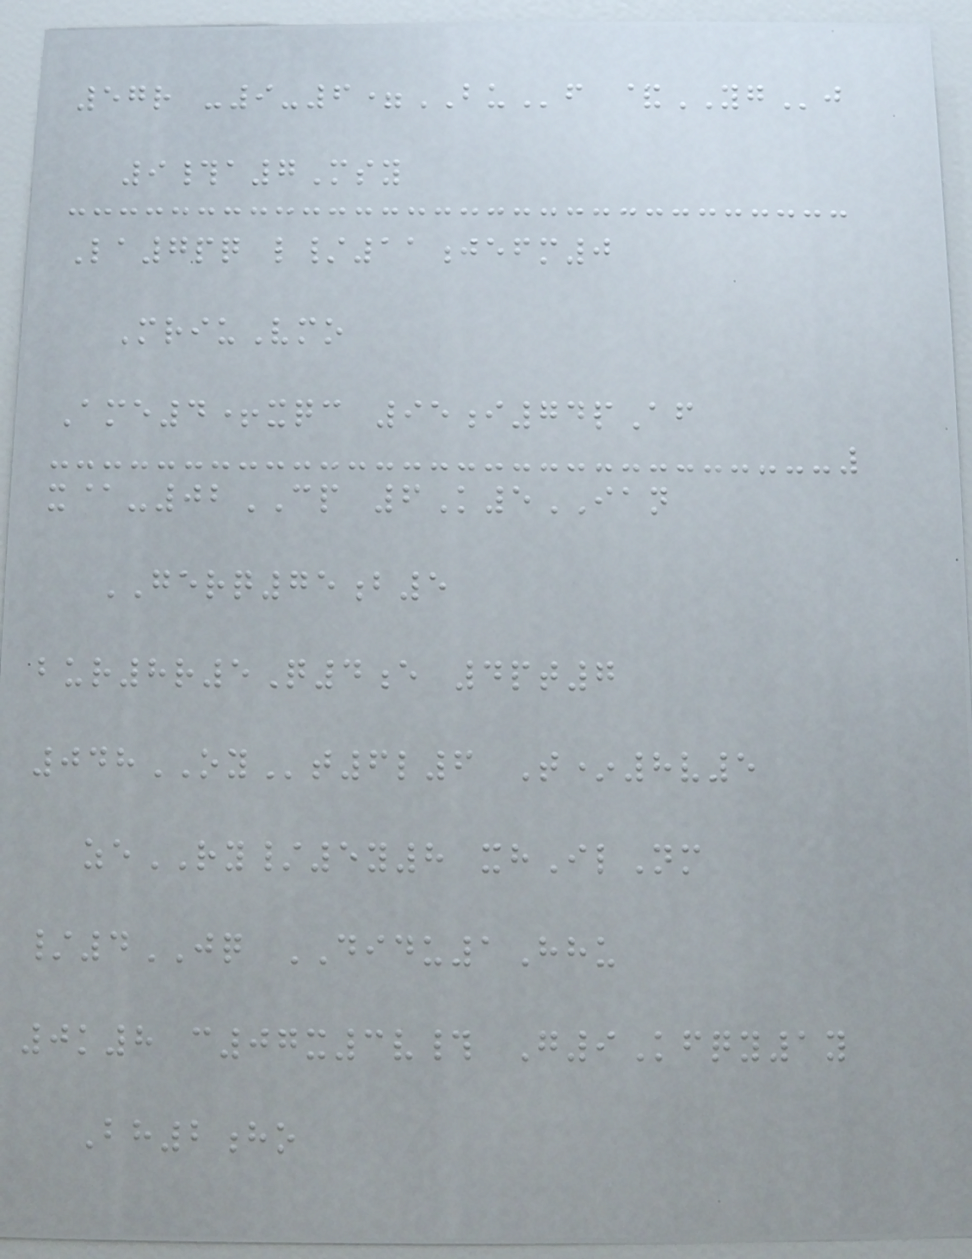57r -9-6=BUf &YGj
9#a7Msy
La7pq l/11jefm0
MriuVmo
Ame4+xqc 95i74pAf
x@-02CP 6K5IAN
GERQ75b5
bur8r5Q4e 4pt7
048OYt6l6 T*8v5
zeRY/5y8 xhIlNm
/4JQ DIDU1Hhu
0k8 c07x3v# G9Kfqy1y
Bh2ho
